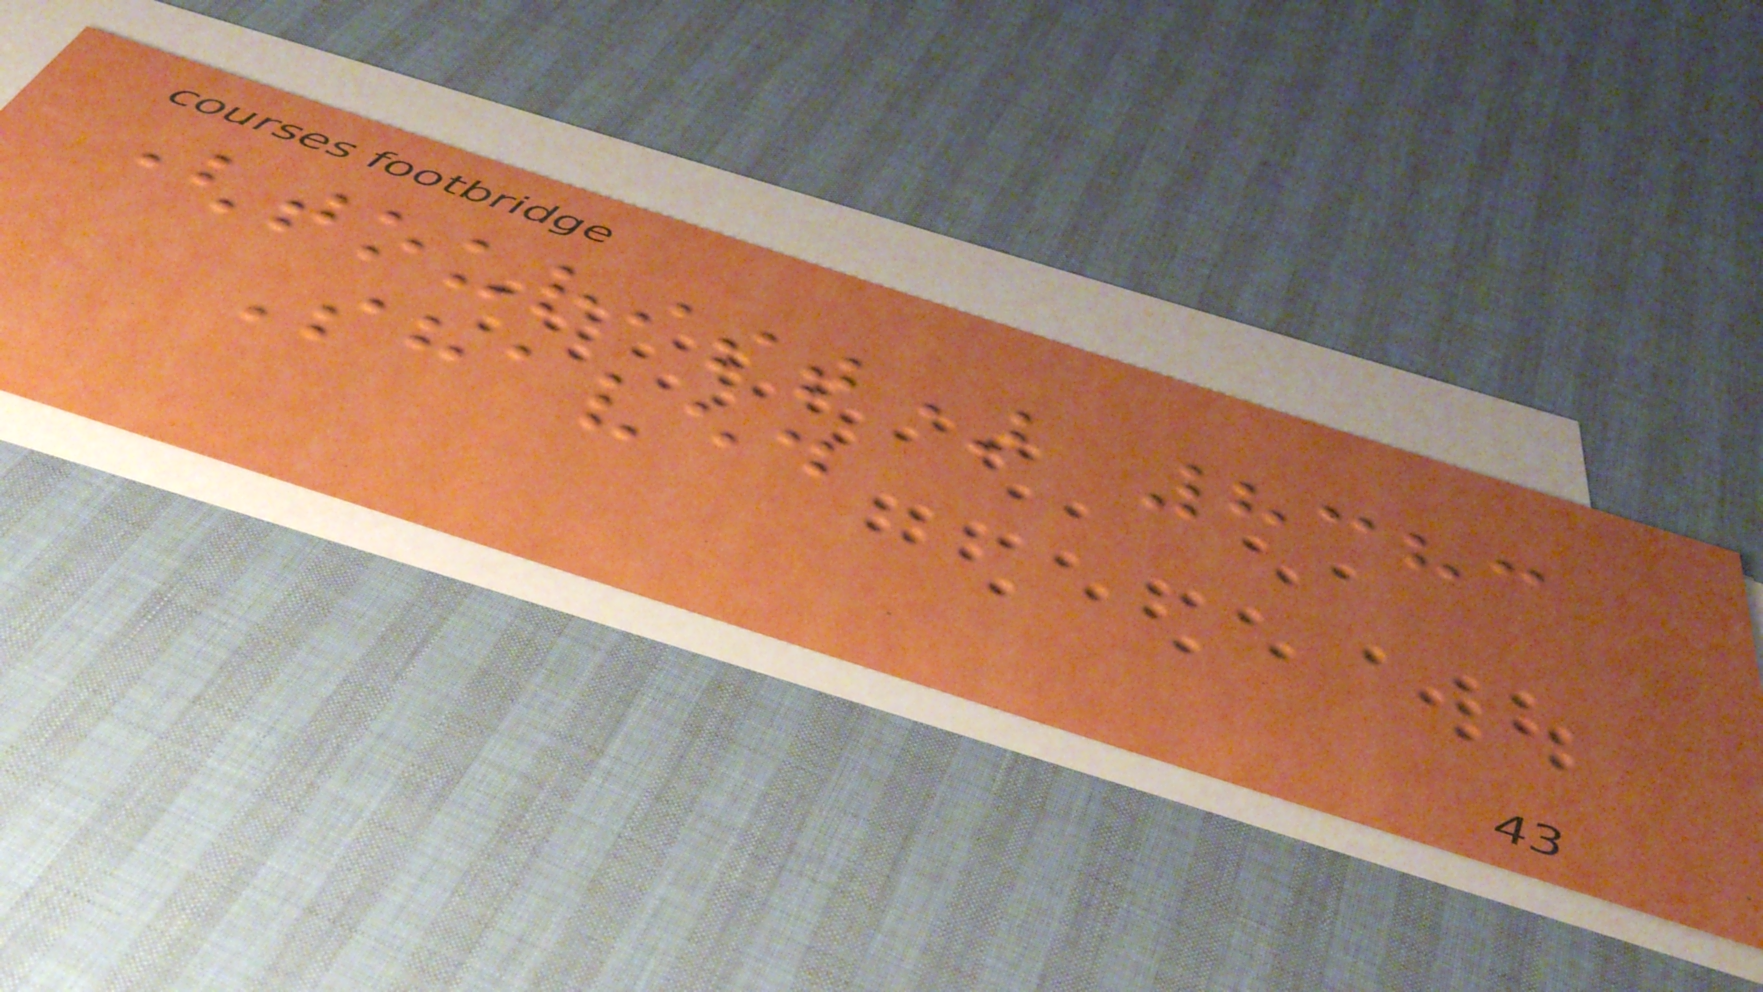(tourist) 8383
Shaved
